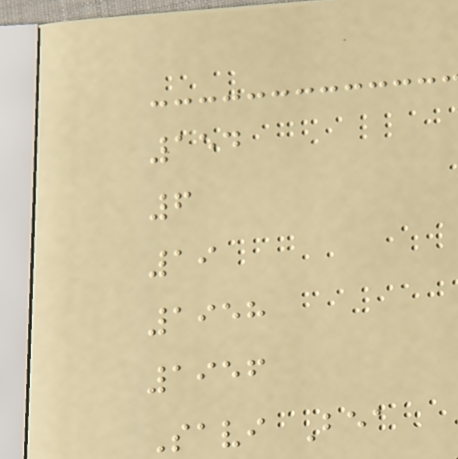154
6
19
1958
1956
Savi Bea
